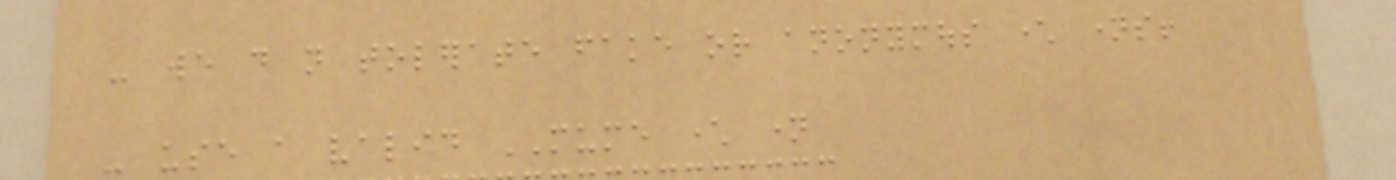- we do not tolerate fake or anonymous character names!
- use a valid MUME character name
